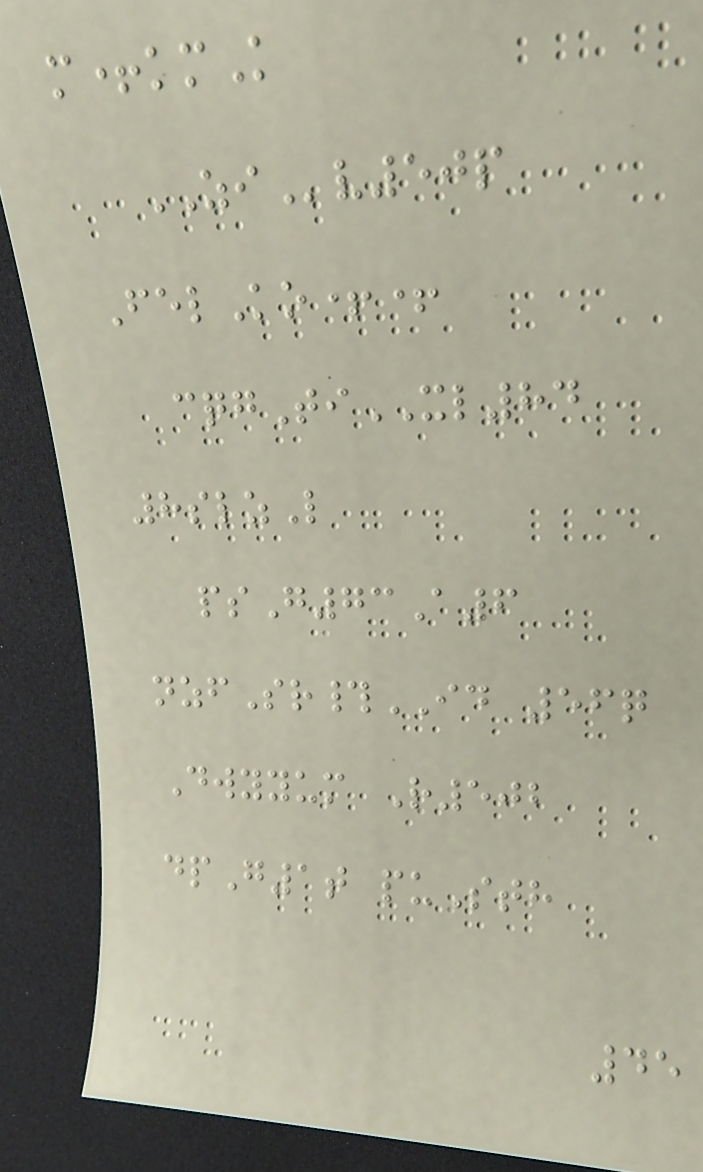m+kmK
ZIv50p
FelKo++
cqgTiXL84
8slzL
psG73A6
nzfSr#ID 56q
Dwyyum R502
dpG1t puSth
45
